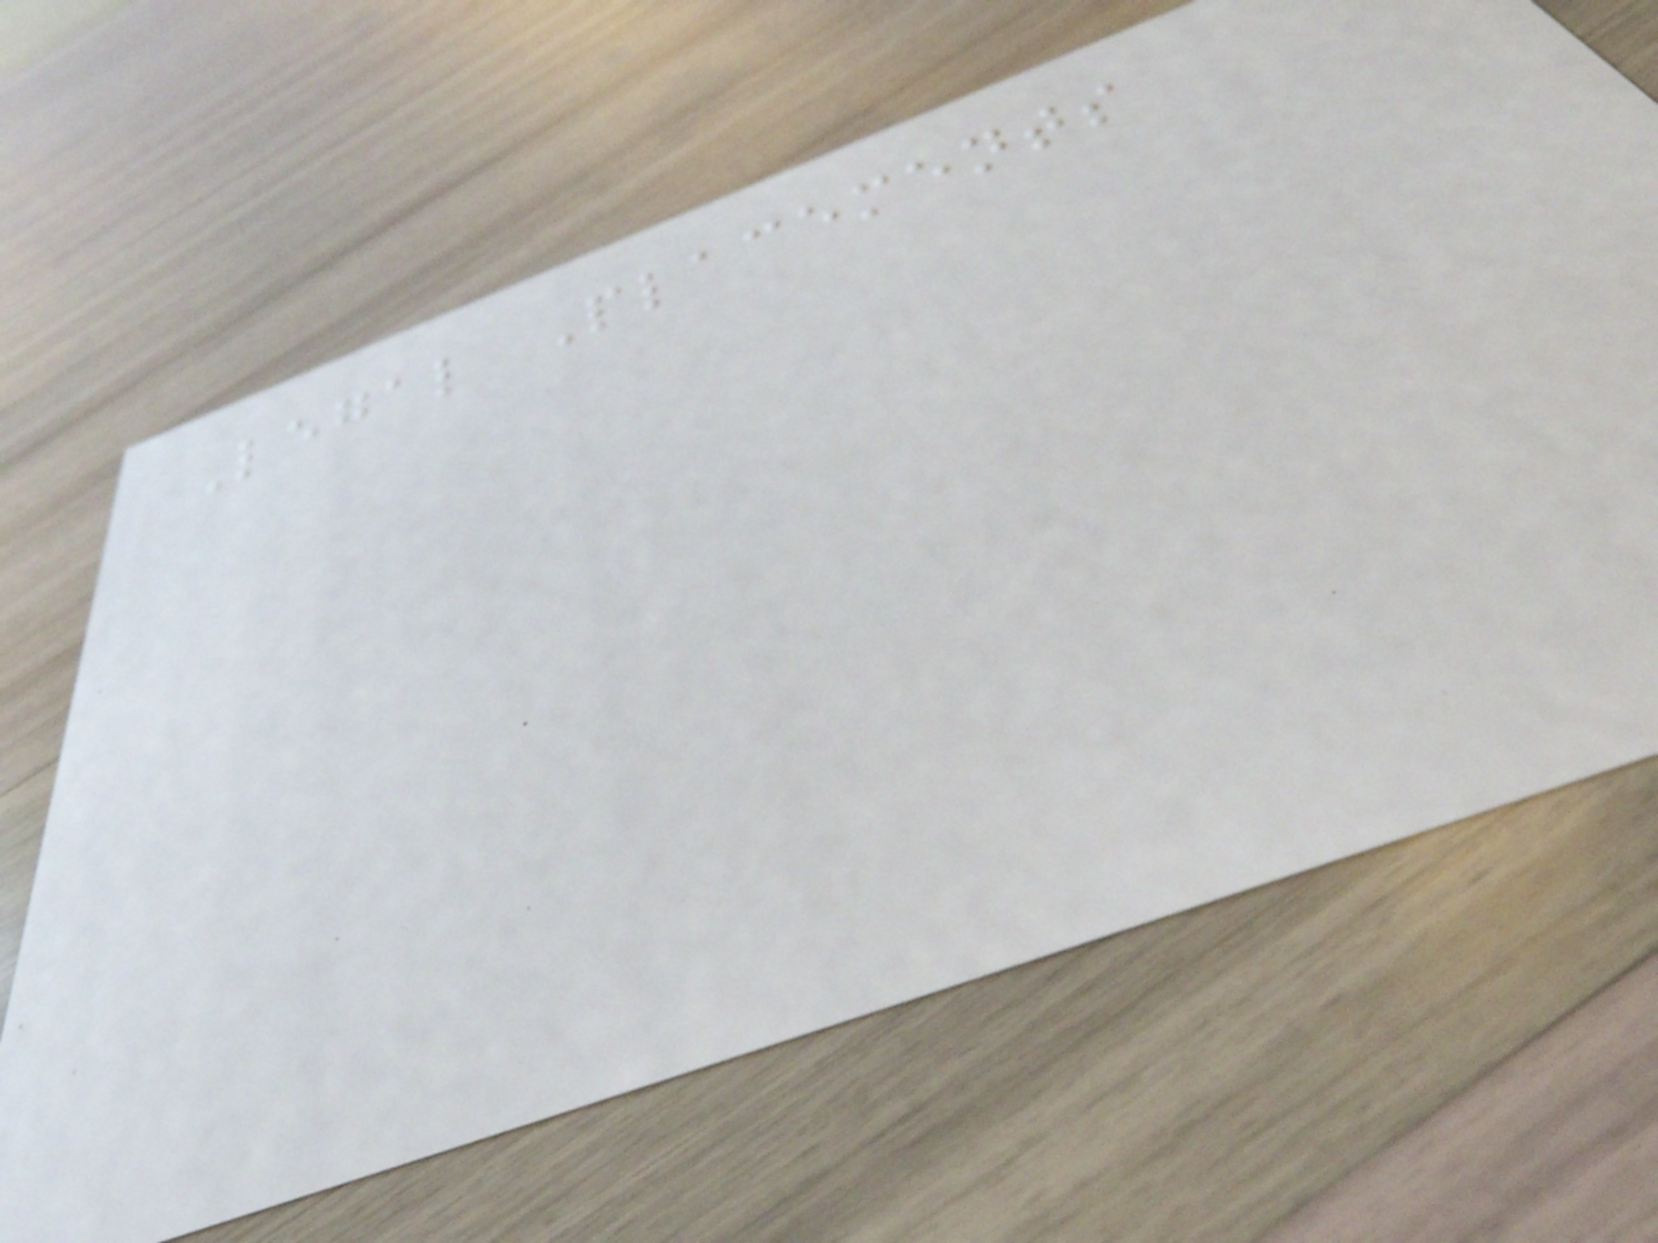Legal Placements
